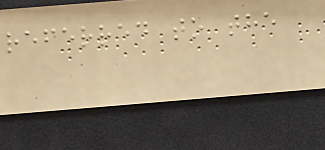referred to the
